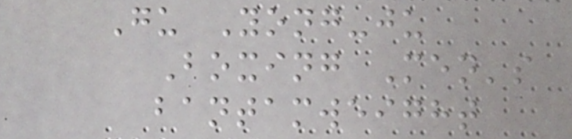Gu Yong-ju
Boxing Men's
bantamweight
